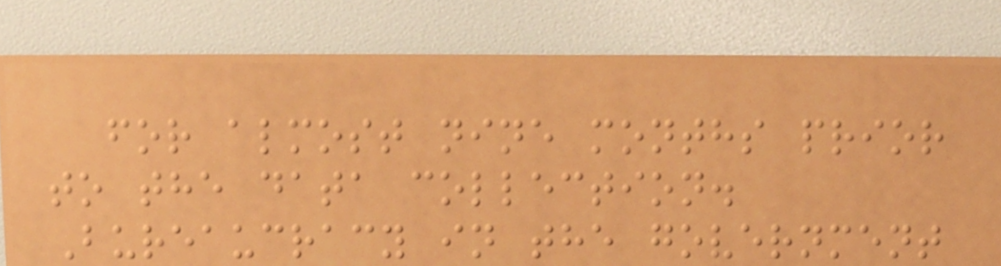for almost nine months prior
to the data collection.
Bureaucracy in the government
